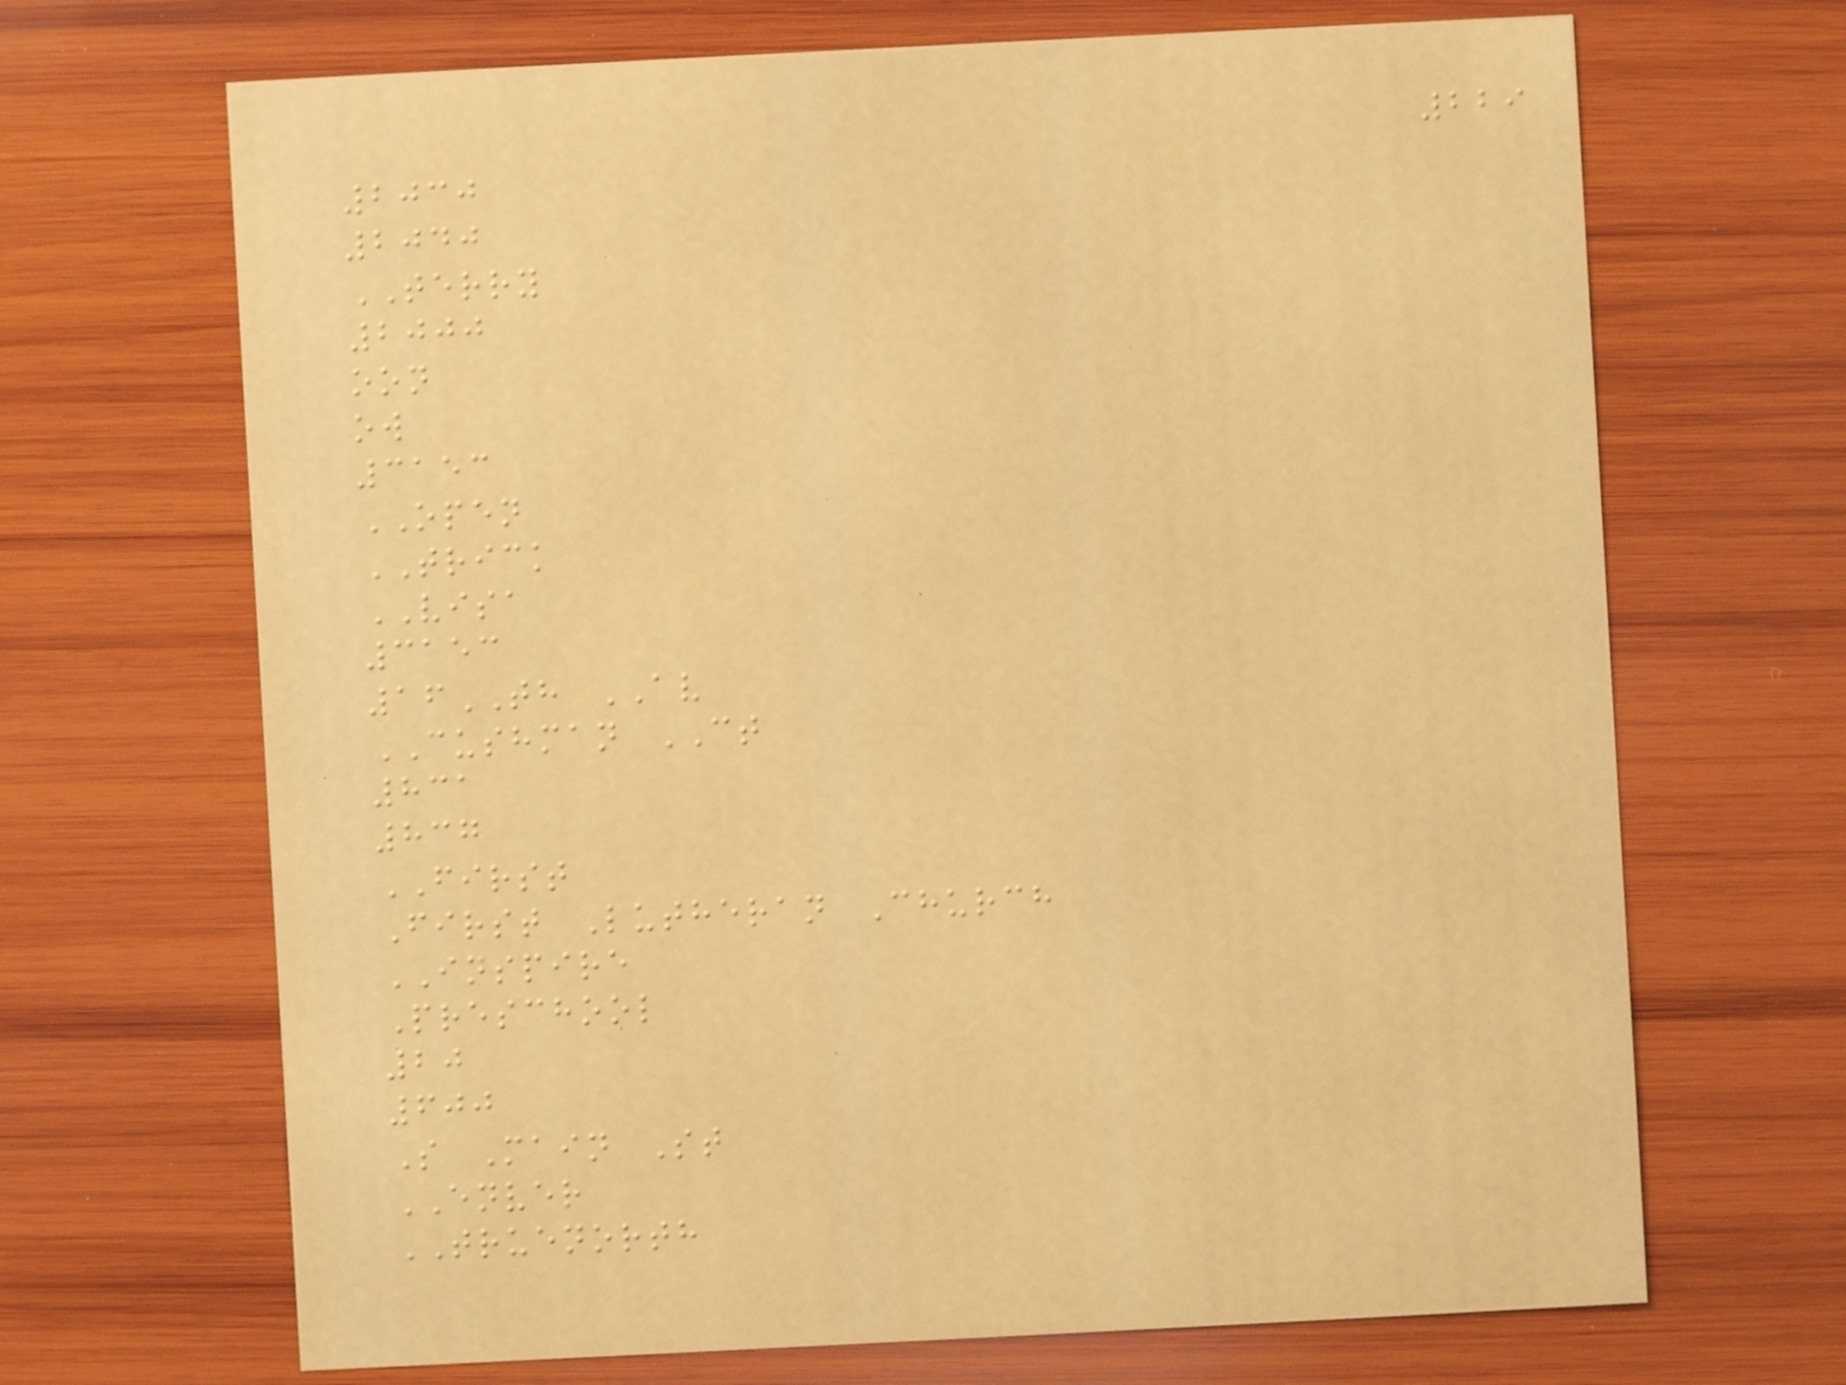229
2030
2040
TERRY
2000
oon
ow
3153
OPEN
TRICK
VISA
3153
16TH AV
CUSHMAN CT
831
837
FIRST
First Lutheran Church
INSPIRE
Preschool
20
600
S Main St
ENVER
TRUENORTH
